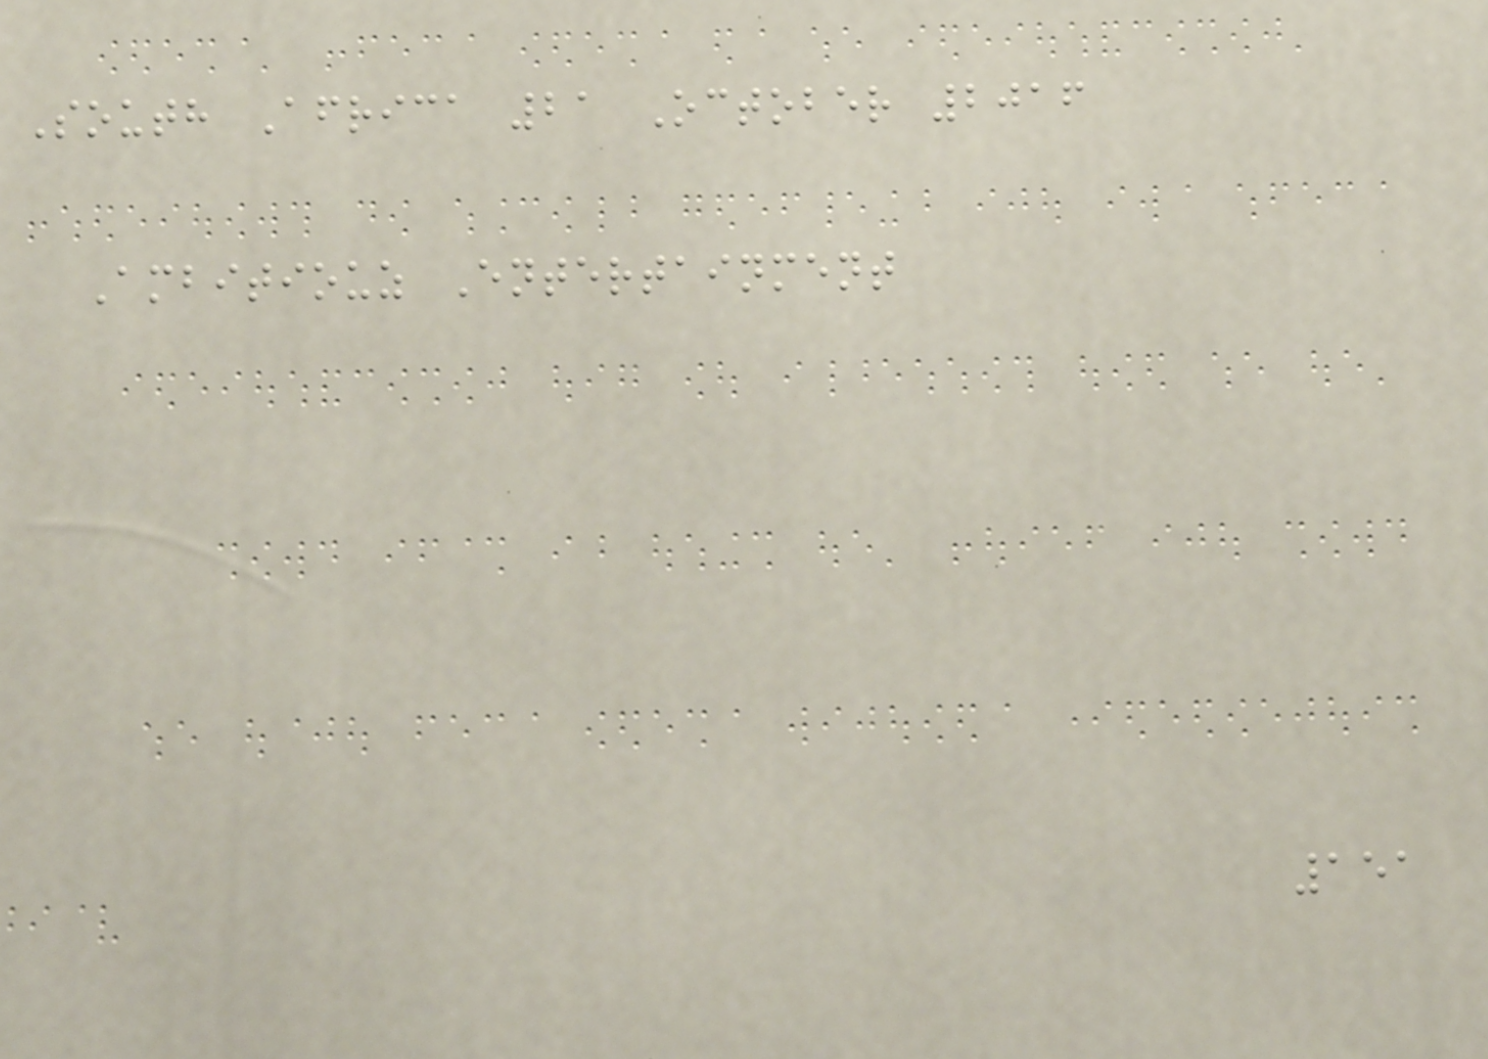South Africa 21 October 2016
Ambitiouz Entertainment
151
